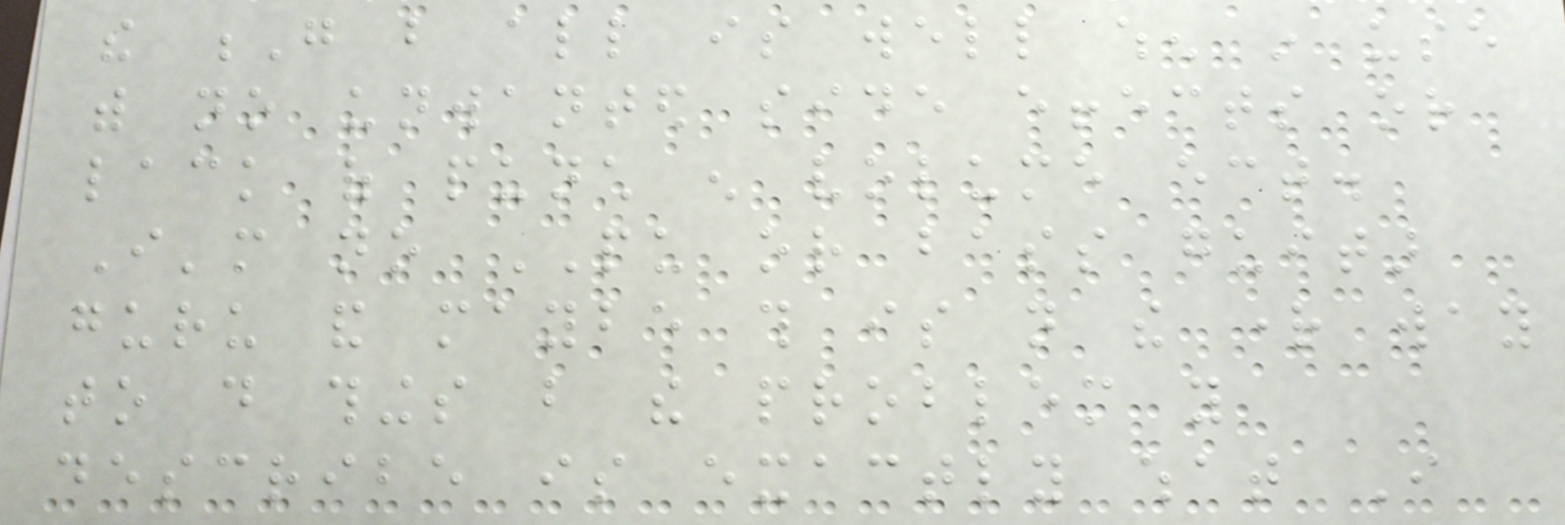the G but all is well when in use
with no unwanted side effects or
lack of punch enough volume ect.
I'm no PU or bass guitar
guru and maybe this is not the right way
to do things but the problem you
describe is exactly what I
